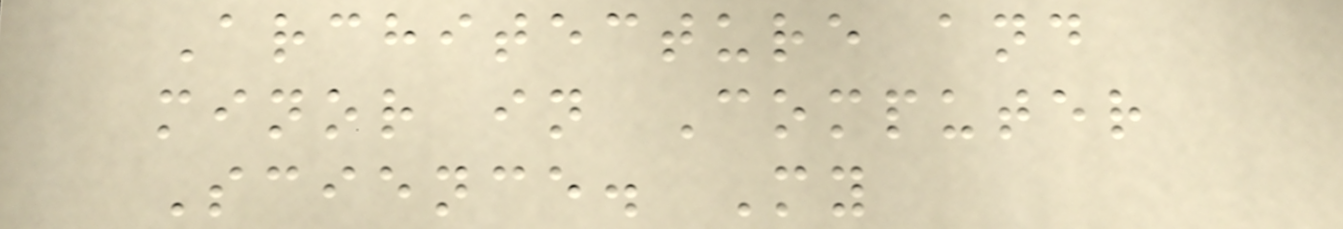Architecture and
minor in Computer
Science. My
